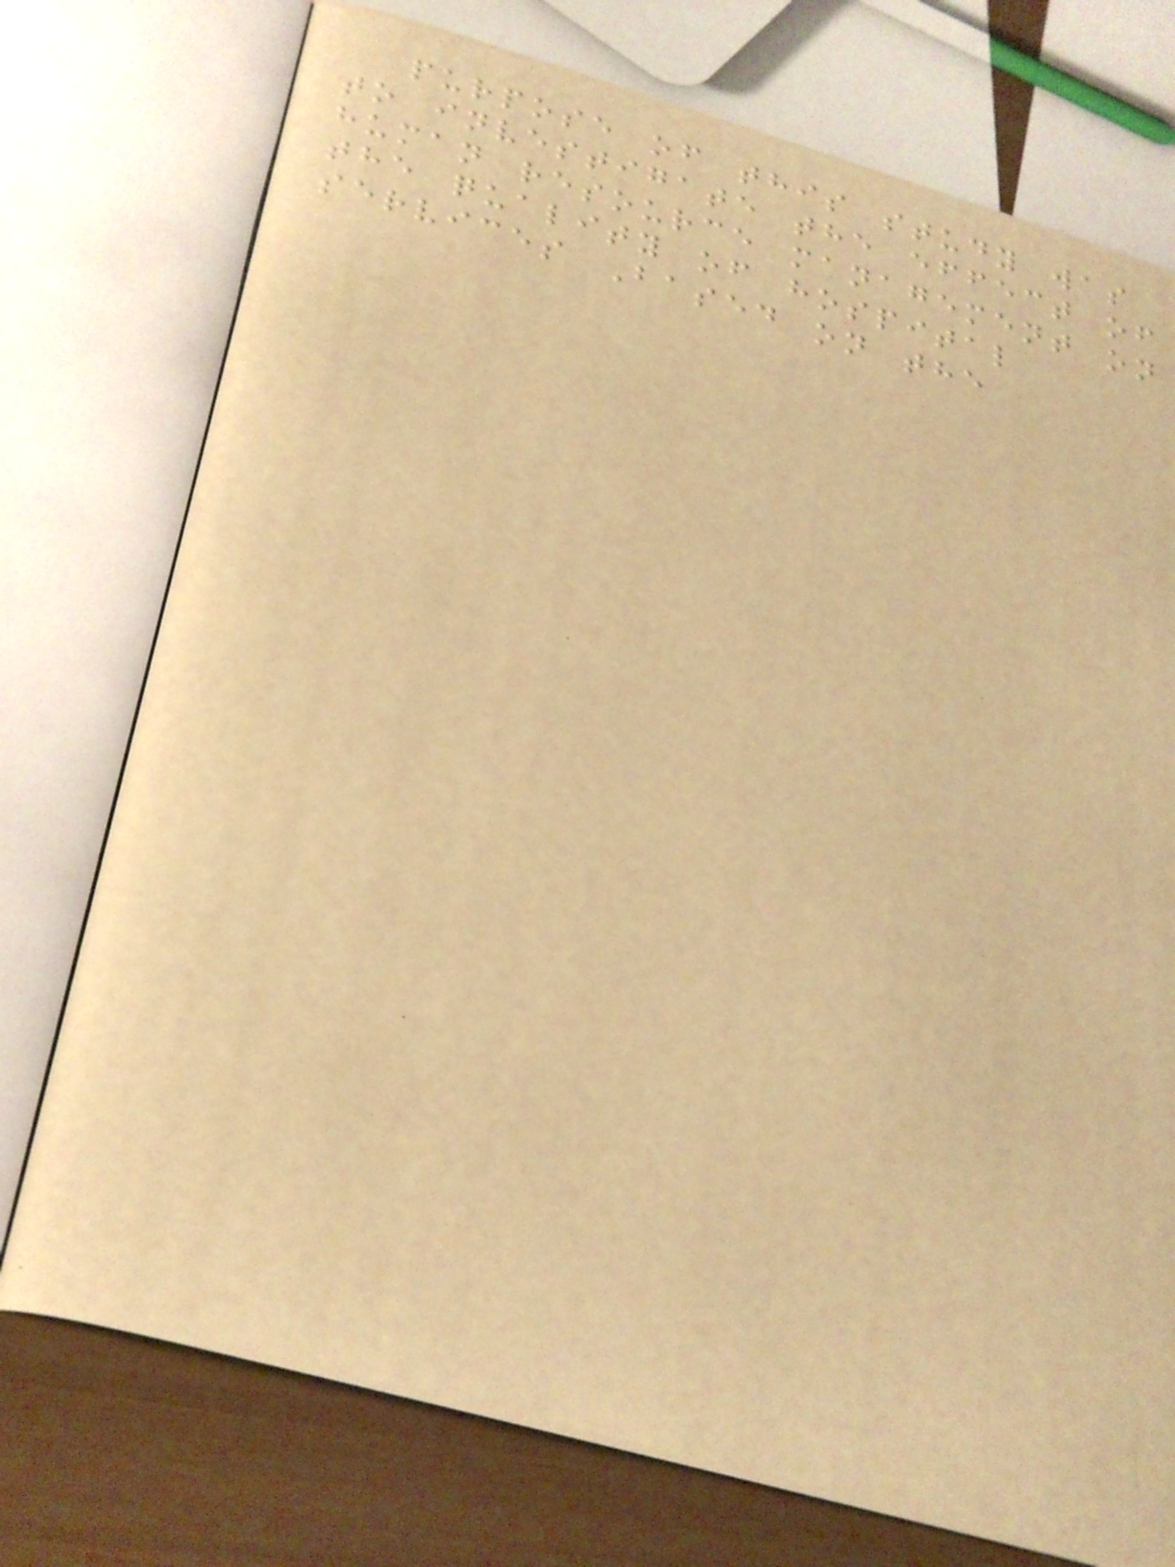purpose of this study was
to investigate the effect of
human resource management on
the quality of hospital
services Based on the
